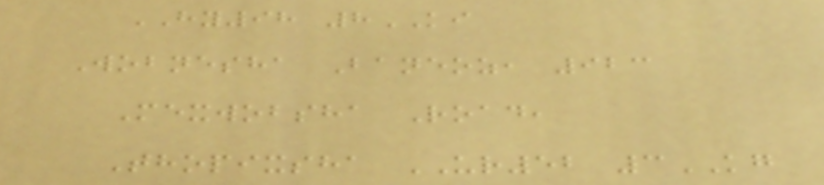HY98 8KI
Wobnesha Baneoz, 923
Mexwobsha Road,
Thopixsha UR52 3KG
